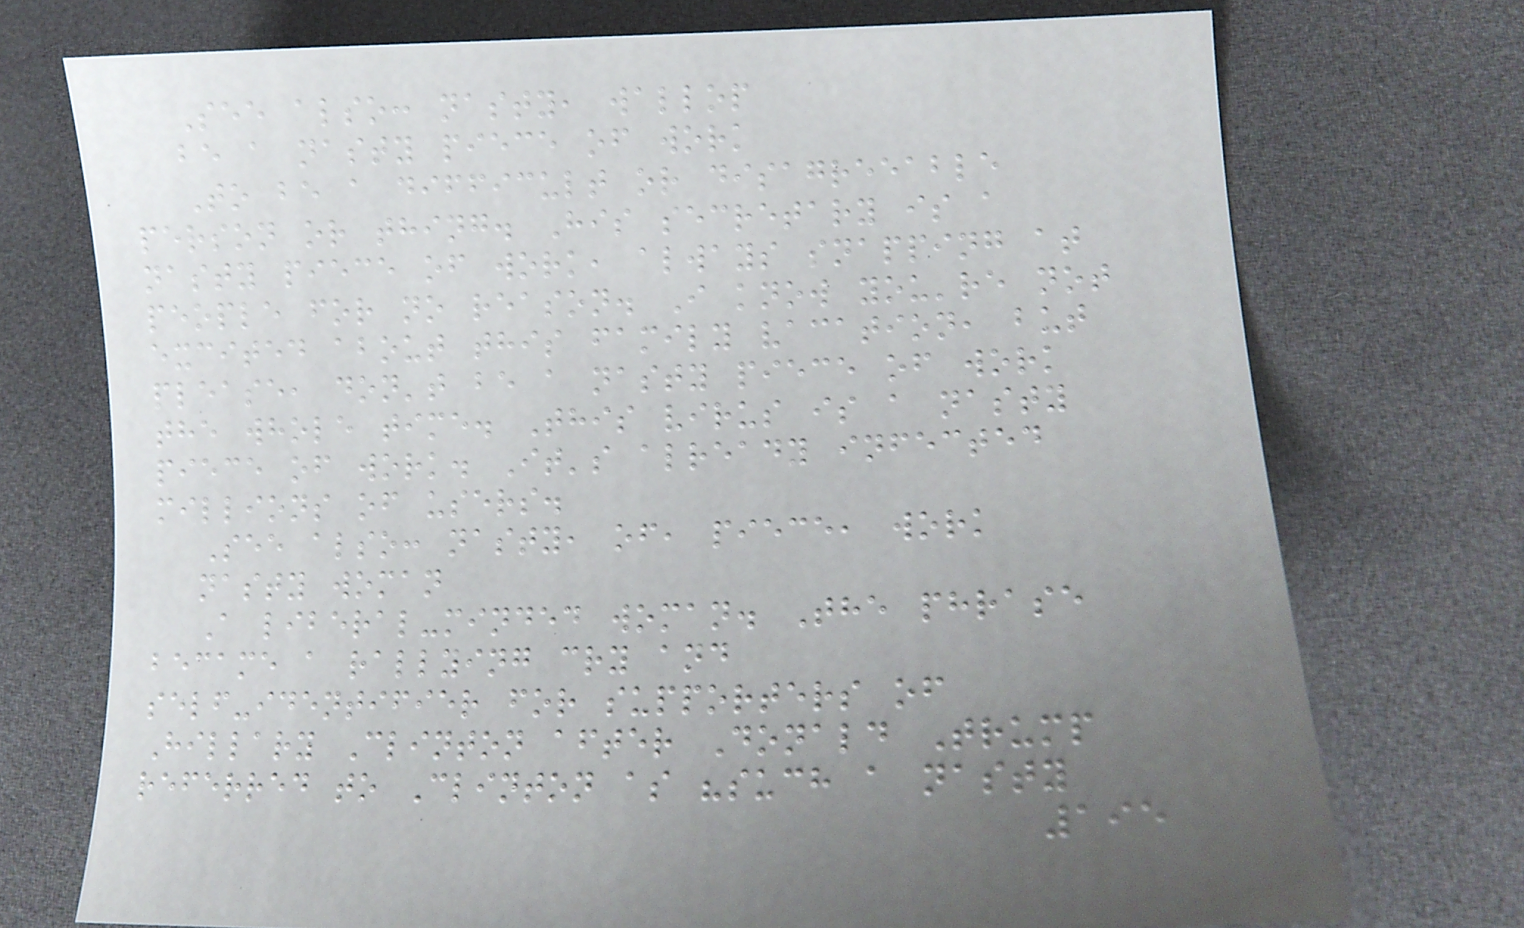See also: nasty, wallop
be a nasty piece of work
To be a difficult or disagreeable
person or thing. His secretary is a
nasty piece of work, always snapping at
people for no reason. I know you're not
excited about this family vacation, but
please, don't be a nasty piece of work
the whole time. This virus is a nasty
piece of work. It's already infected
millions of users.
See also: nasty, of, piece, work
nasty woman
A liberal-minded woman. The phrase
became a rallying cry and
self-identifier for supporters of
Hillary Clinton after Donald Trump
referred to Clinton as "such a nasty
195
